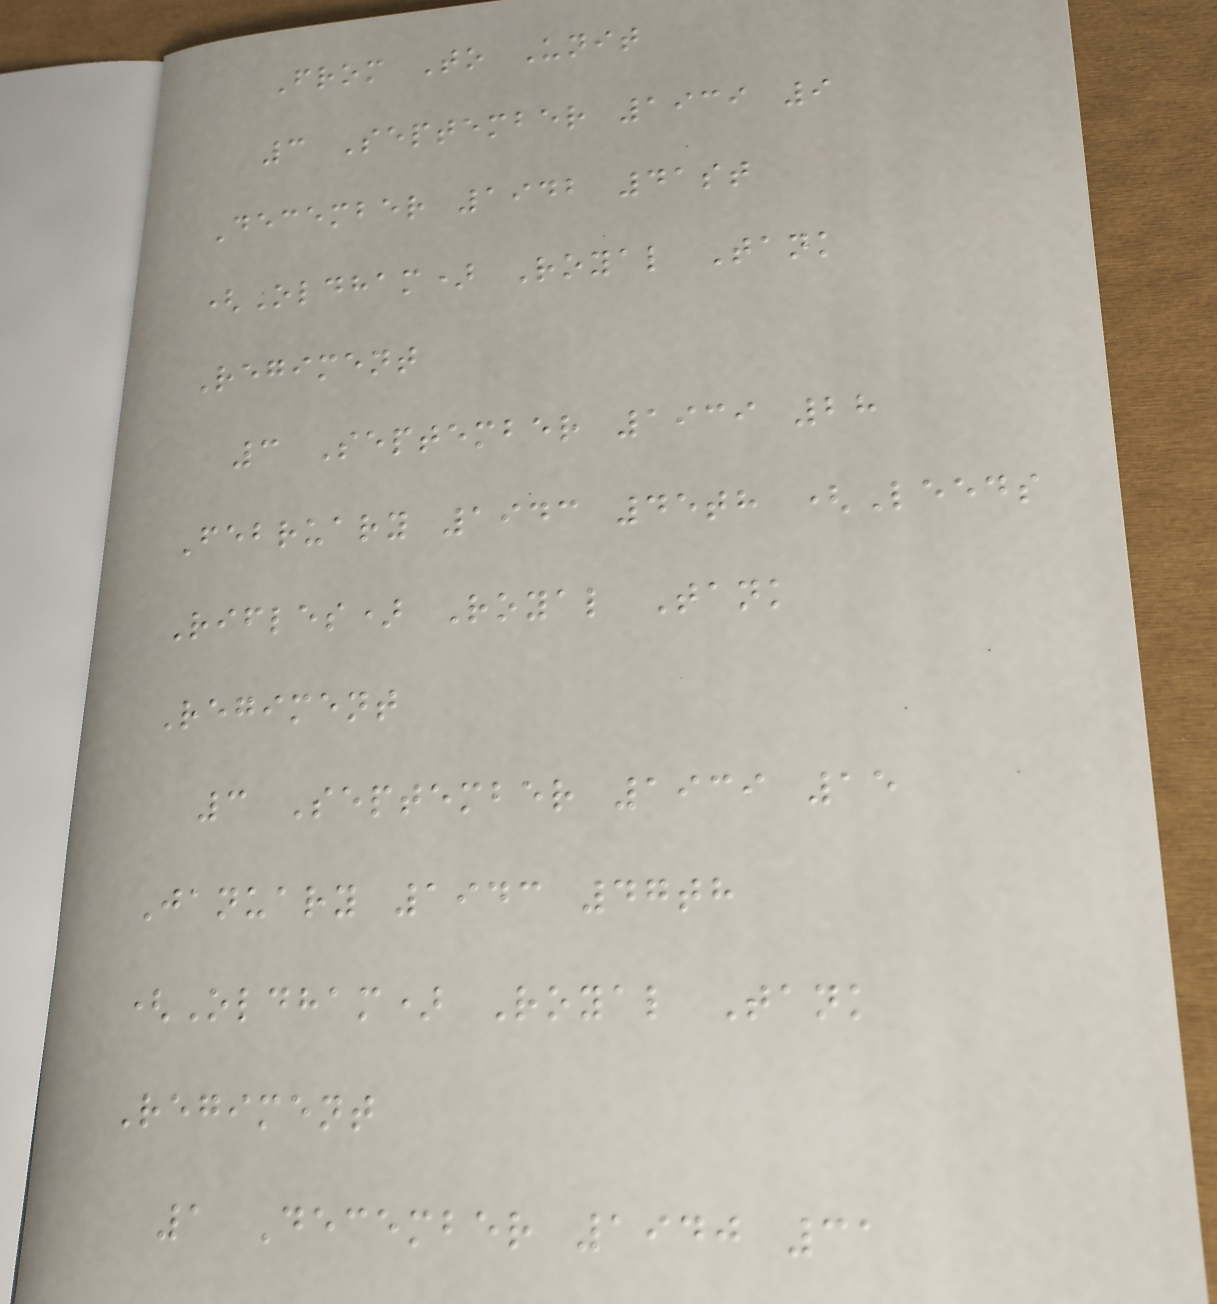From To Unit
3 September 1939 9
December 1942 41st
(Oldham) Royal Tank
Regiment
3 September 1939 28
February 1943 45th (Leeds
Rifles) Royal Tank
Regiment
3 September 1939 15
January 1943 47th
(Oldham) Royal Tank
Regiment
1 December 1940 31
